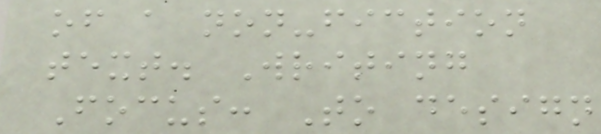of a non-fiction
text. Writing
Focus: To design
